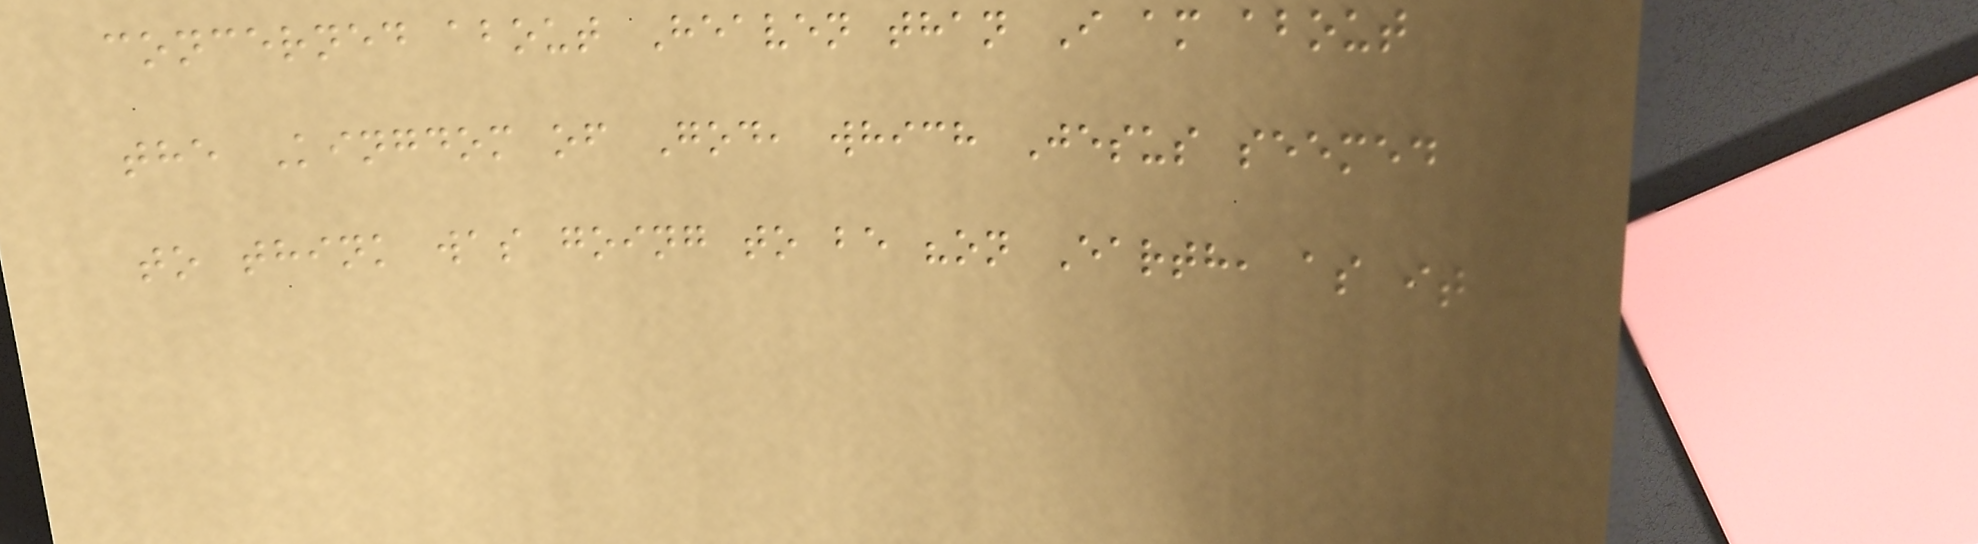concerned about Heaven than I am about
the Kingdom of God, which Jesus seemed
to think was going to be "on Earth, as it
